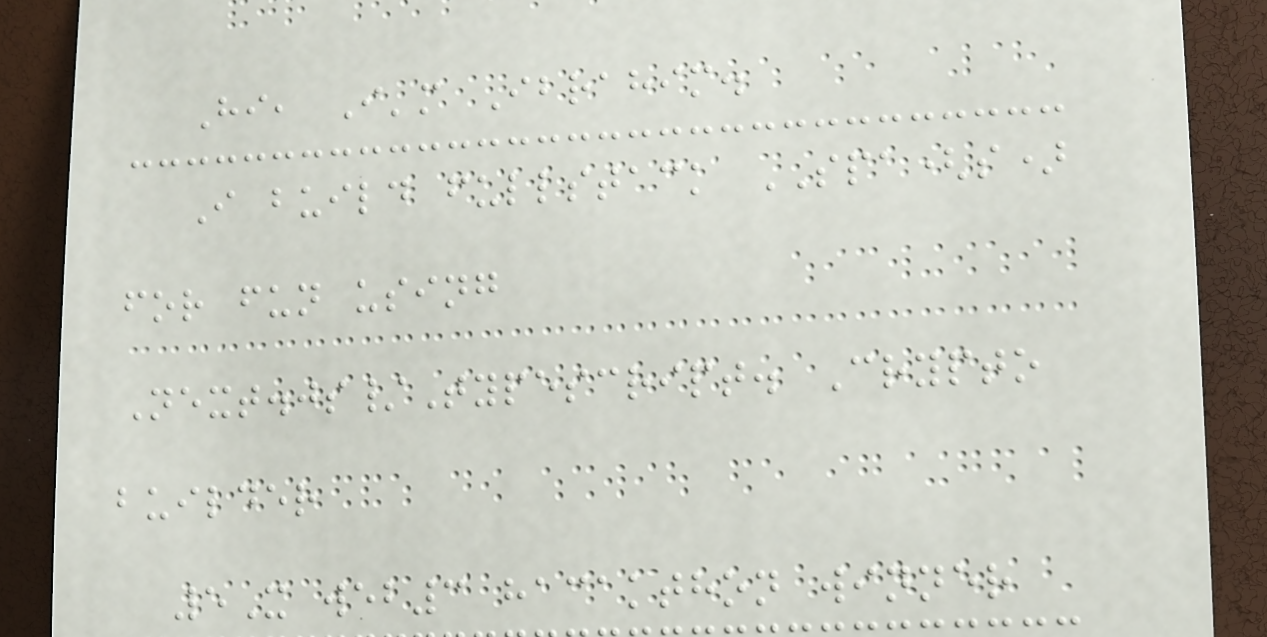Hi, I'm Ibrahim.
I build fullstack SPA(s)
for fun using
Next.js/Typescript. Crypto
builder
5X web3 hacakthon winner
